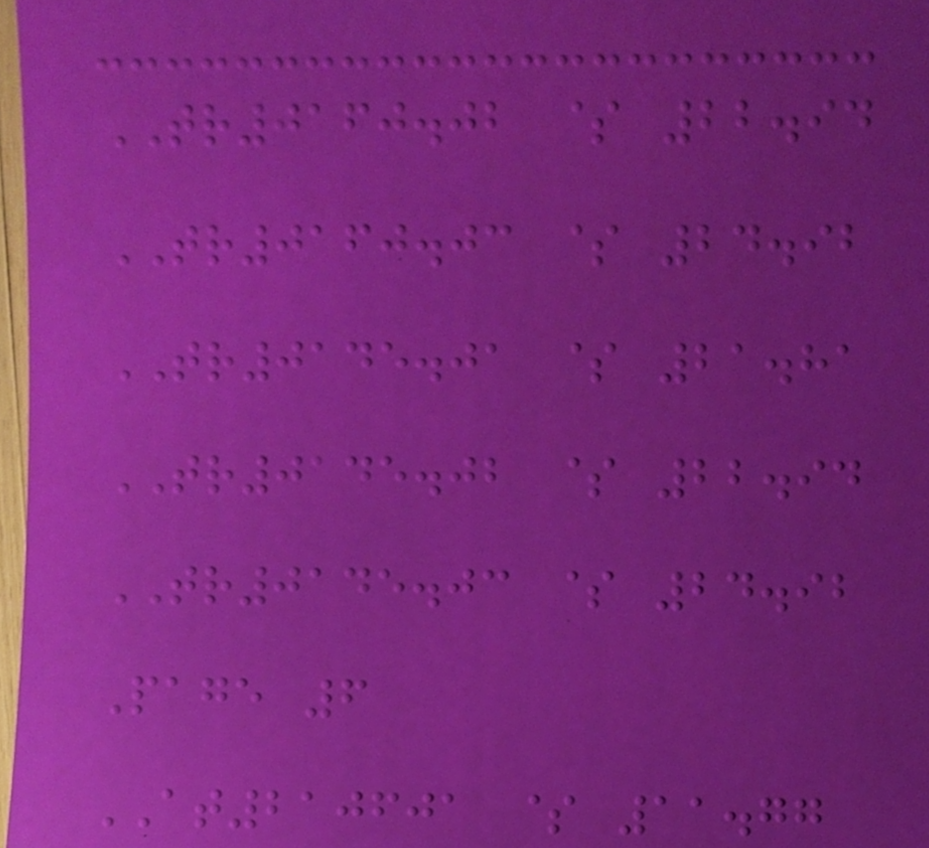TR0160.02 $ 22.94
TR0160.03 $ 24.92
TR0145.01 $ 21.81
TR0145.02 $ 22.94
TR0145.03 $ 24.92
Page 6
AT210601 $ 11.77
